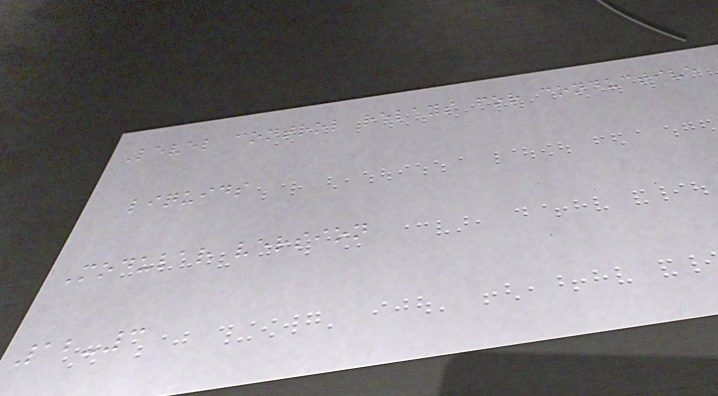Level control relays for conductive
liquids
Modular version
12-3
